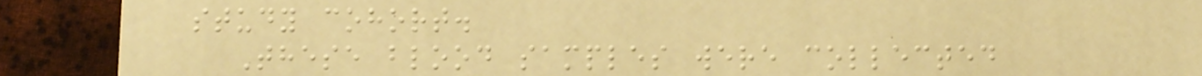study cohort.
These blood samples were collected
